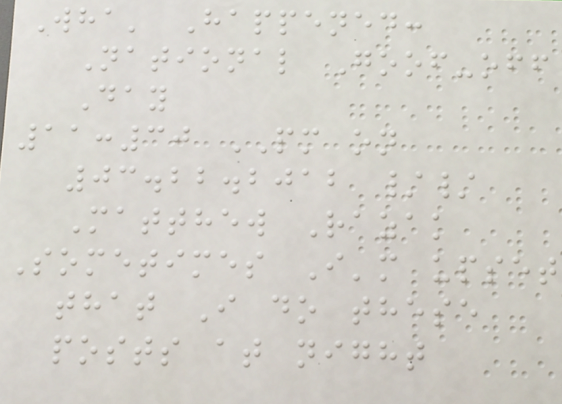Wha' Happened:
National Goof-off
Day
11:30 PM on
03.22.2012 //
Matthew Razak
Sometimes I'm upset
that I do these
posts at night
